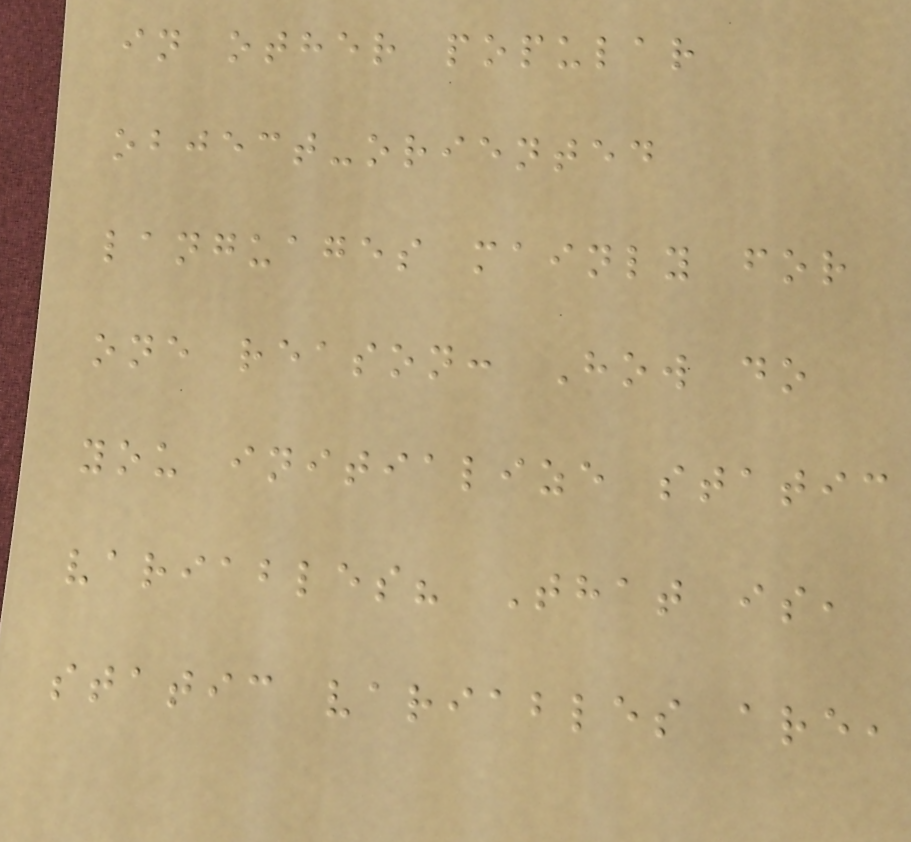in other popular
object-oriented
languages mainly for
one reason: How do
you initialize static
variables? That is,
static variables are,
